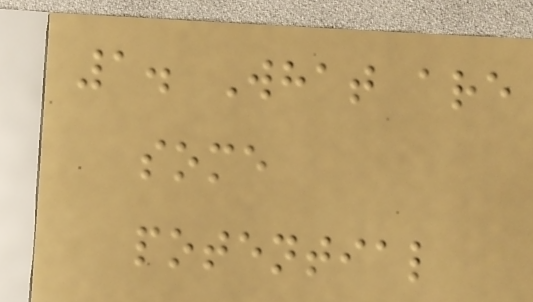1. What are
some
potential
